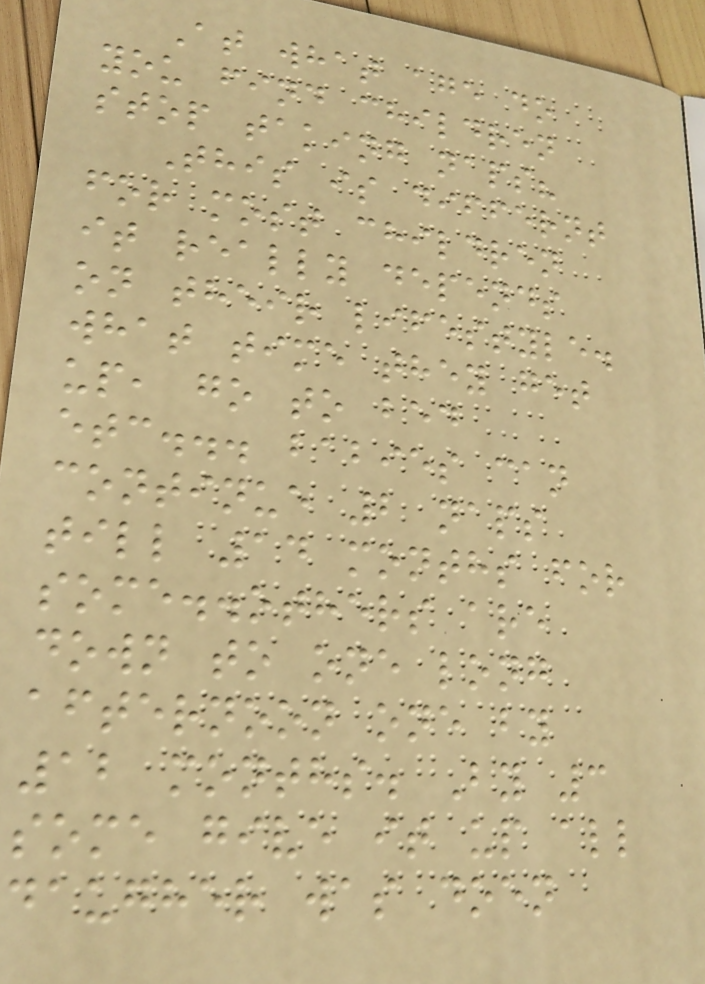At what age do
you find children
stop taking naps?
This is differnt
for most children
it really depends
on their lifestyle.
what time they get
up, go to bed
etc... babies can
continue 2 naps
till 14 months for
some..others are
down to one long
afternoon one by
12 months. By 3
some give it up all
daugher was doen
